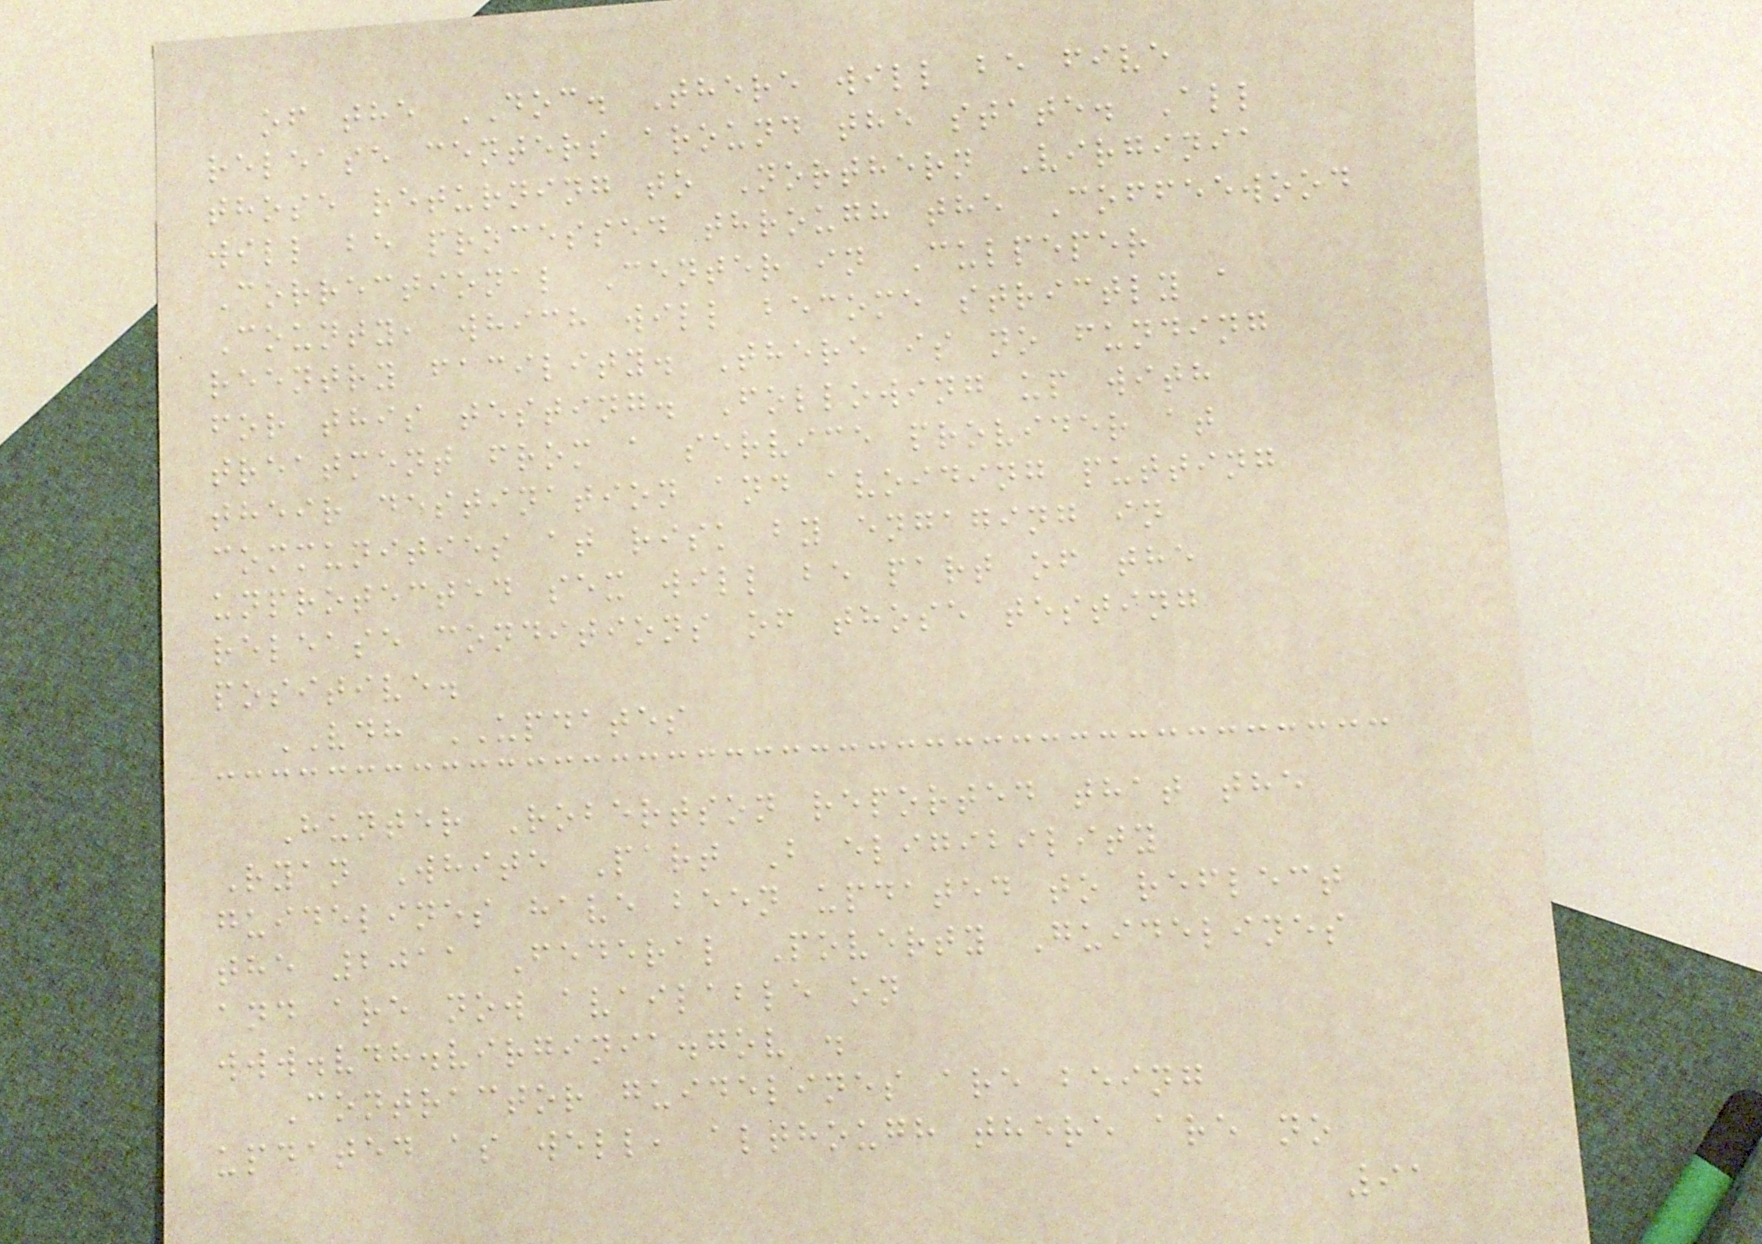of the DOC. There will be five
release centers around the state. All
those returning to Northern Virginia
will be processed through the Coffeewood
Correctional Center in Culpeper
County, which will become strictly a
reentry facility. There is no funding
for this testing. Following up with
treatment from a service provider at
their destination and avoiding putting
communities at risk by engaging in
unprotected sex will be part of the
release conditions of those testing
positive.
VDH UPDATES
Hunter Robertson reported that the
Ryan White Part B eligibility
guidelines have been updated to reflect
the 2011 Federal Poverty Guidelines
and are now available on
www.vdh.virginia.gov .
Contractor guidelines are being
updated as well, although there are no
91
